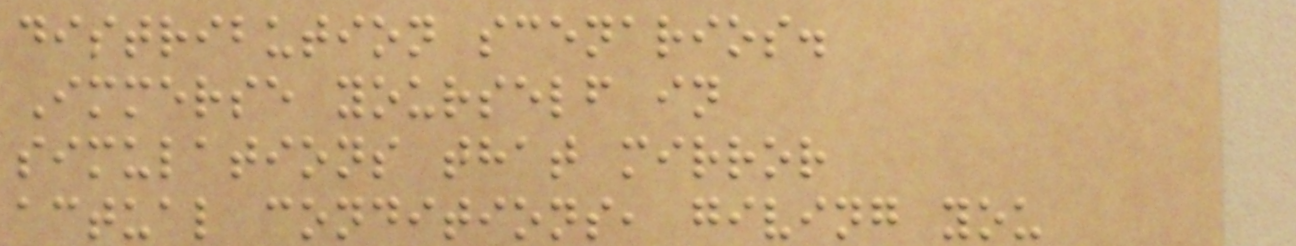distribution scenarios.
Immerse yourself in
simulations that mirror
actual conditions, giving you
